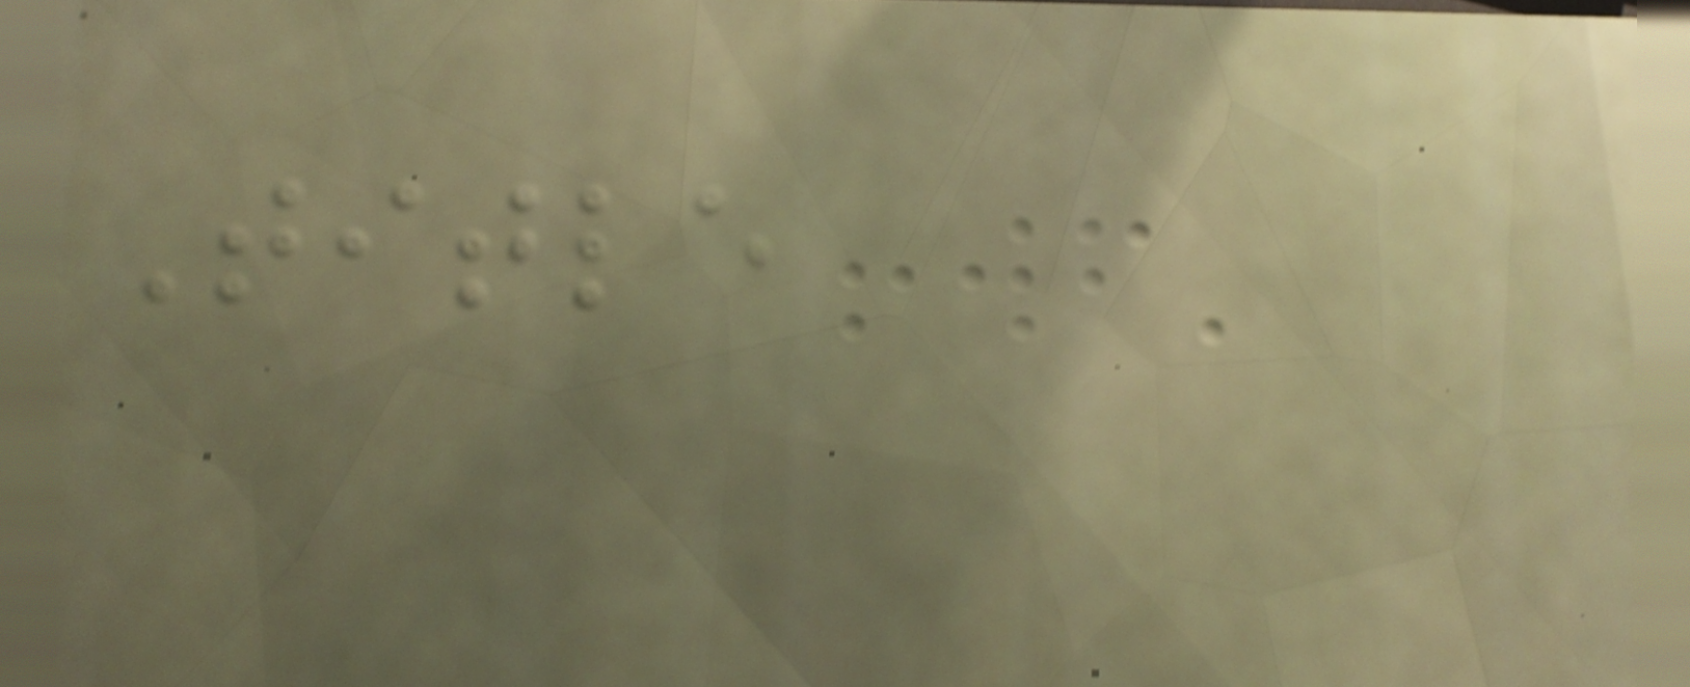Title
